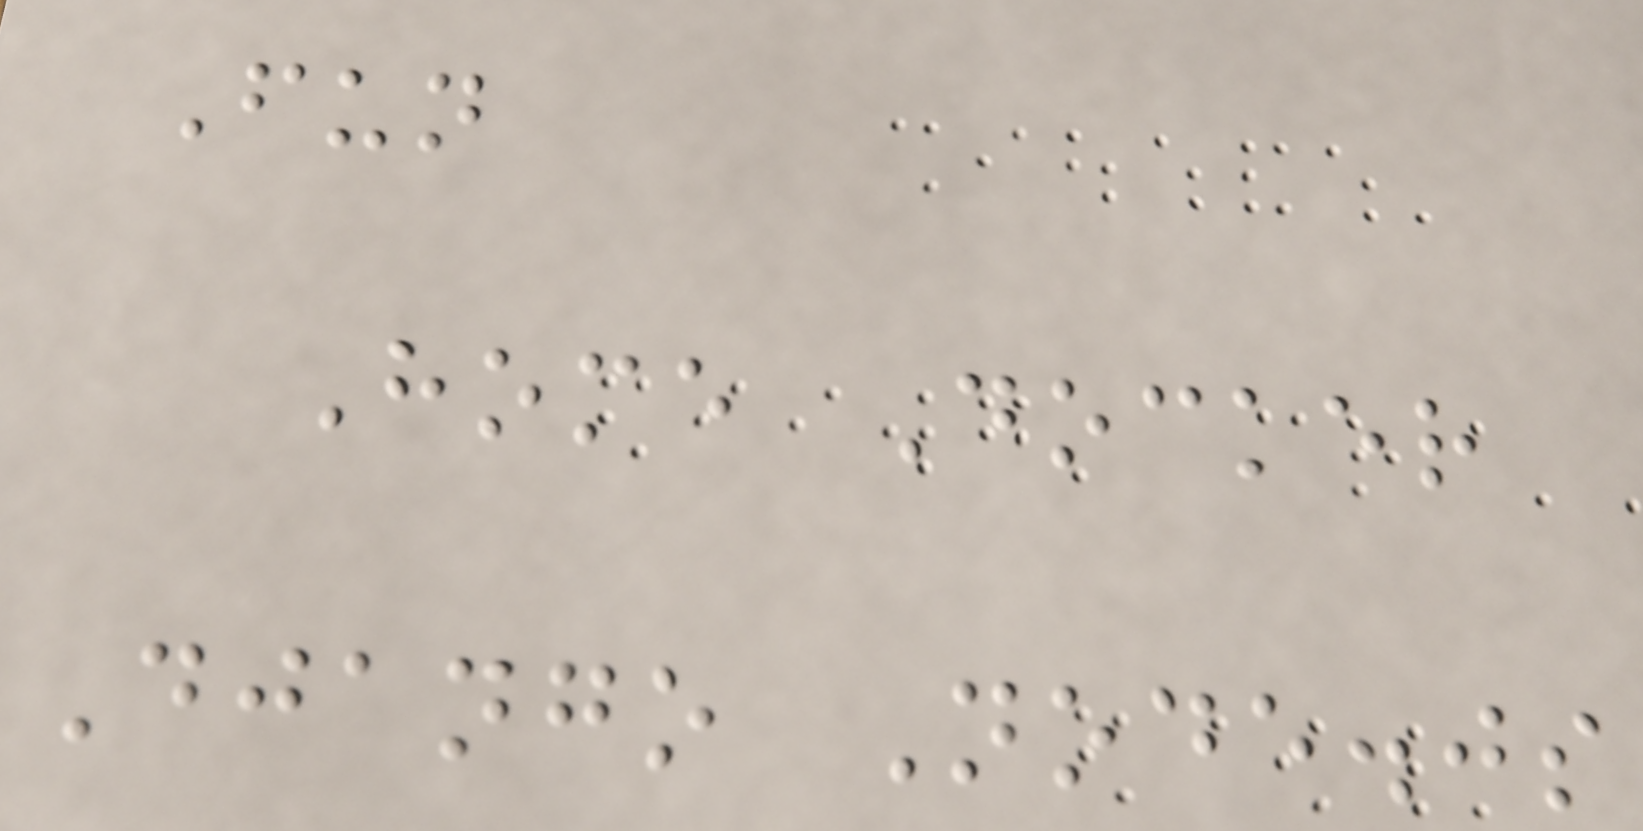Fun
Home Docker
Django Node.js
